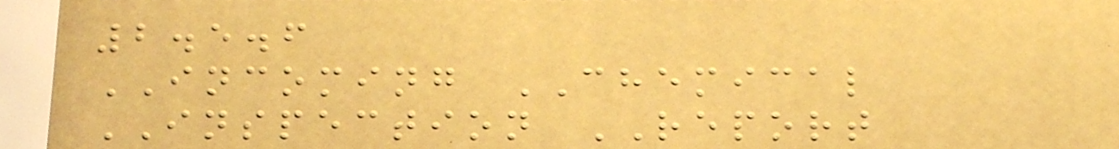2.5.6
INCOMING CHEMICAL
INSPECTION REPORT
